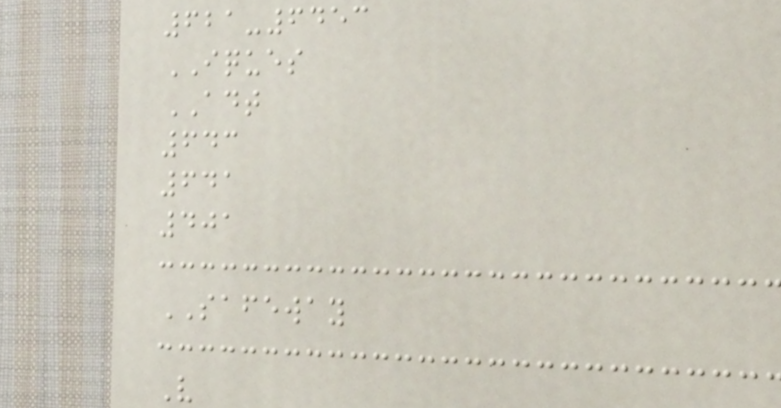621-6453
IQUES
ADT
643
641
401
SAFEWAY
V
